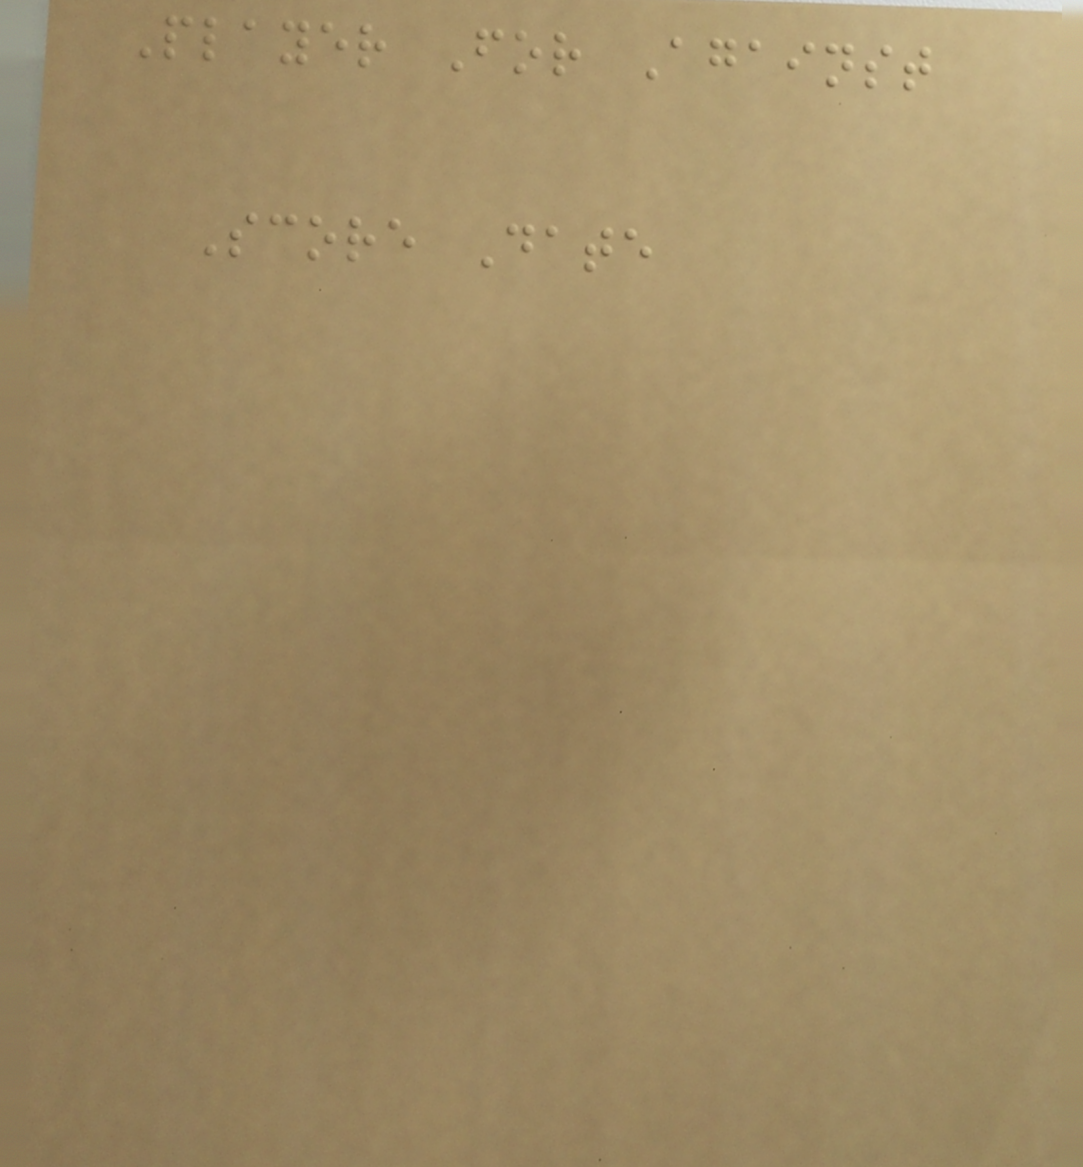Player For Against
Score Date
